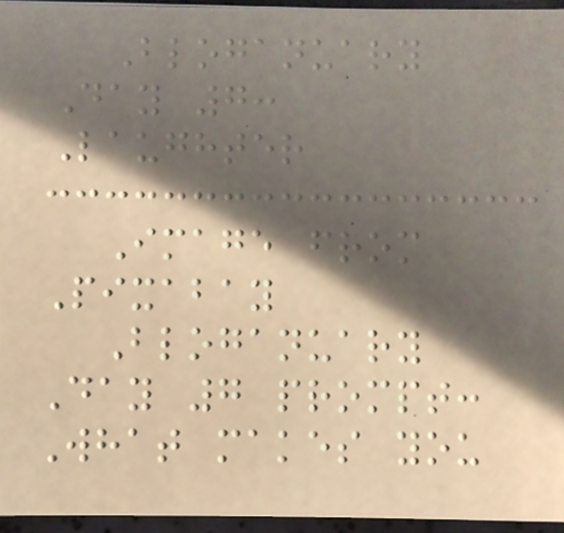Bloganuary
Day 7:
Laughter
Image from
Pixabay
Bloganuary
Day 7 prompt:
What makes you
